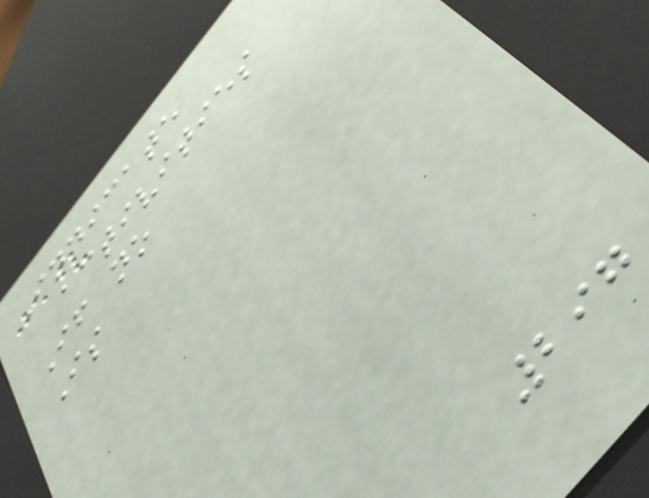Indicate
activities
If no
Is
297
